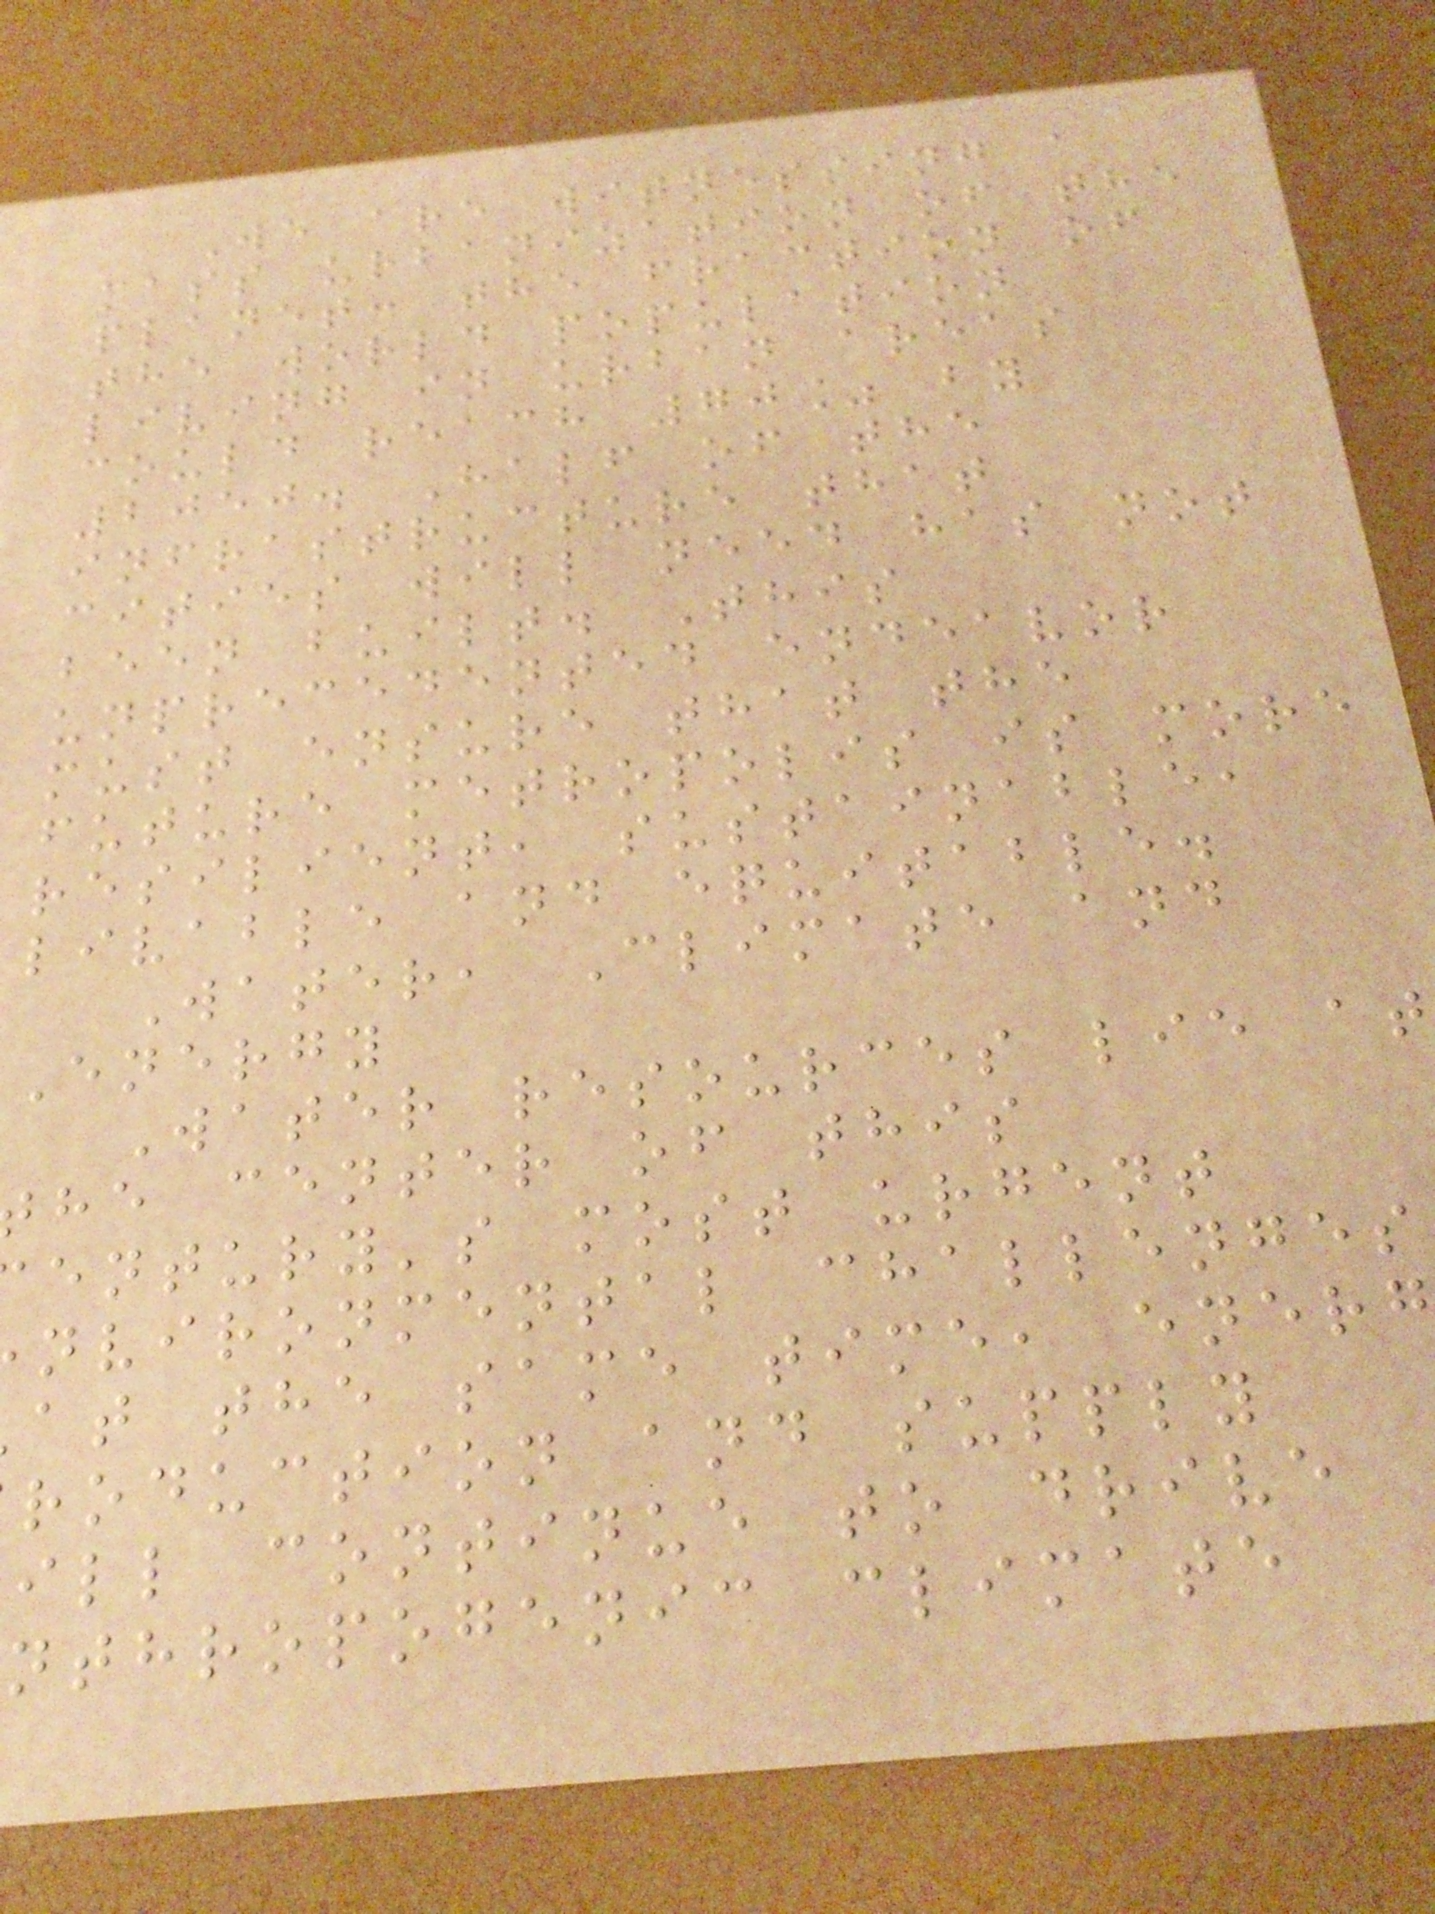We are witnessing a
mass urbanization of the
planet: the fraction of
the world population
living in urban areas
could reach 70% by
2050. Half of the
infrastructure that
cities will need has not
been built. This
unprecedented endeavor
must ensure that the
future metropolis is more
resilient, sustainable,
livable and equitable.
Water, Climate and
Energy
Water resources lie at
he center of this
entury's most urgent
nvironmental challenges
at the same time, energ
roduction and supply
ill continue to drive
nthropogenic climate
